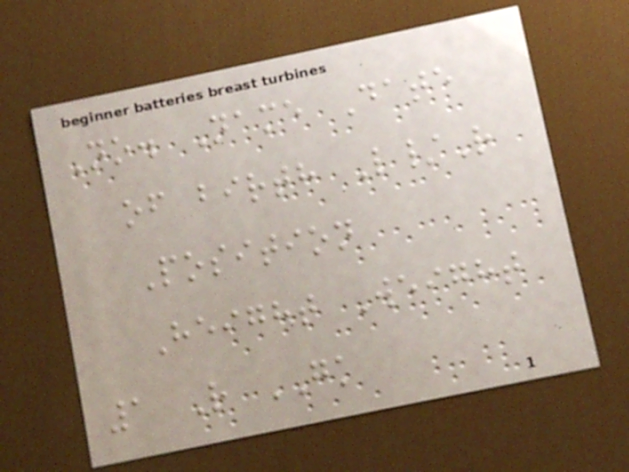No. Name Date
of birth L/R
Position
Height Weight
1 R GK
